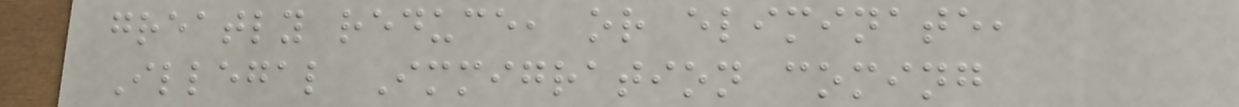greatly reduce, or eliminate,
Illegal Immigration coming
